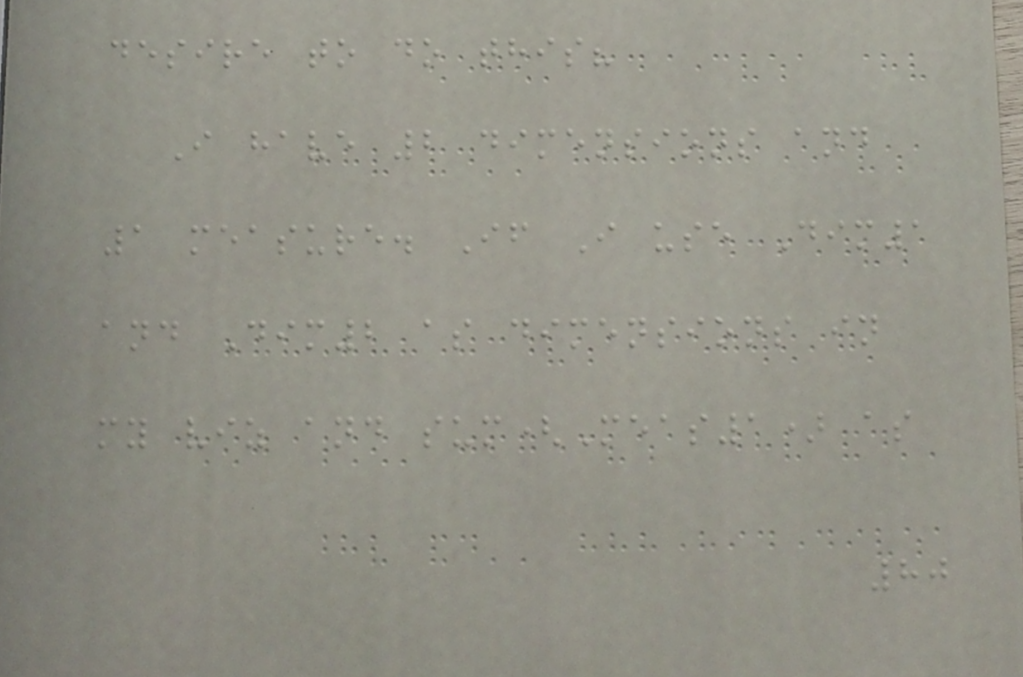desire to do this?
I have 2 dimensions and
1 measure. If I use Dim1
and Dim2 as dimensions in
my viz and sum(Meas1) as
80
